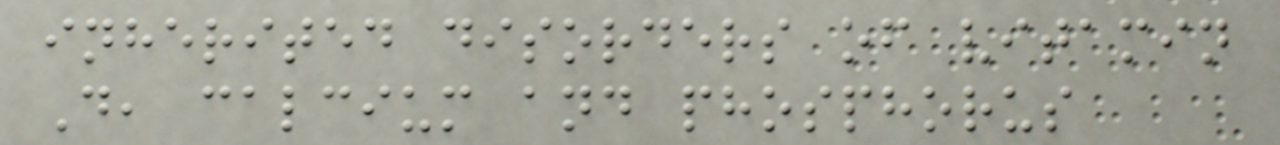inherited disorders of vitamin
D, calcium and phosphorus
